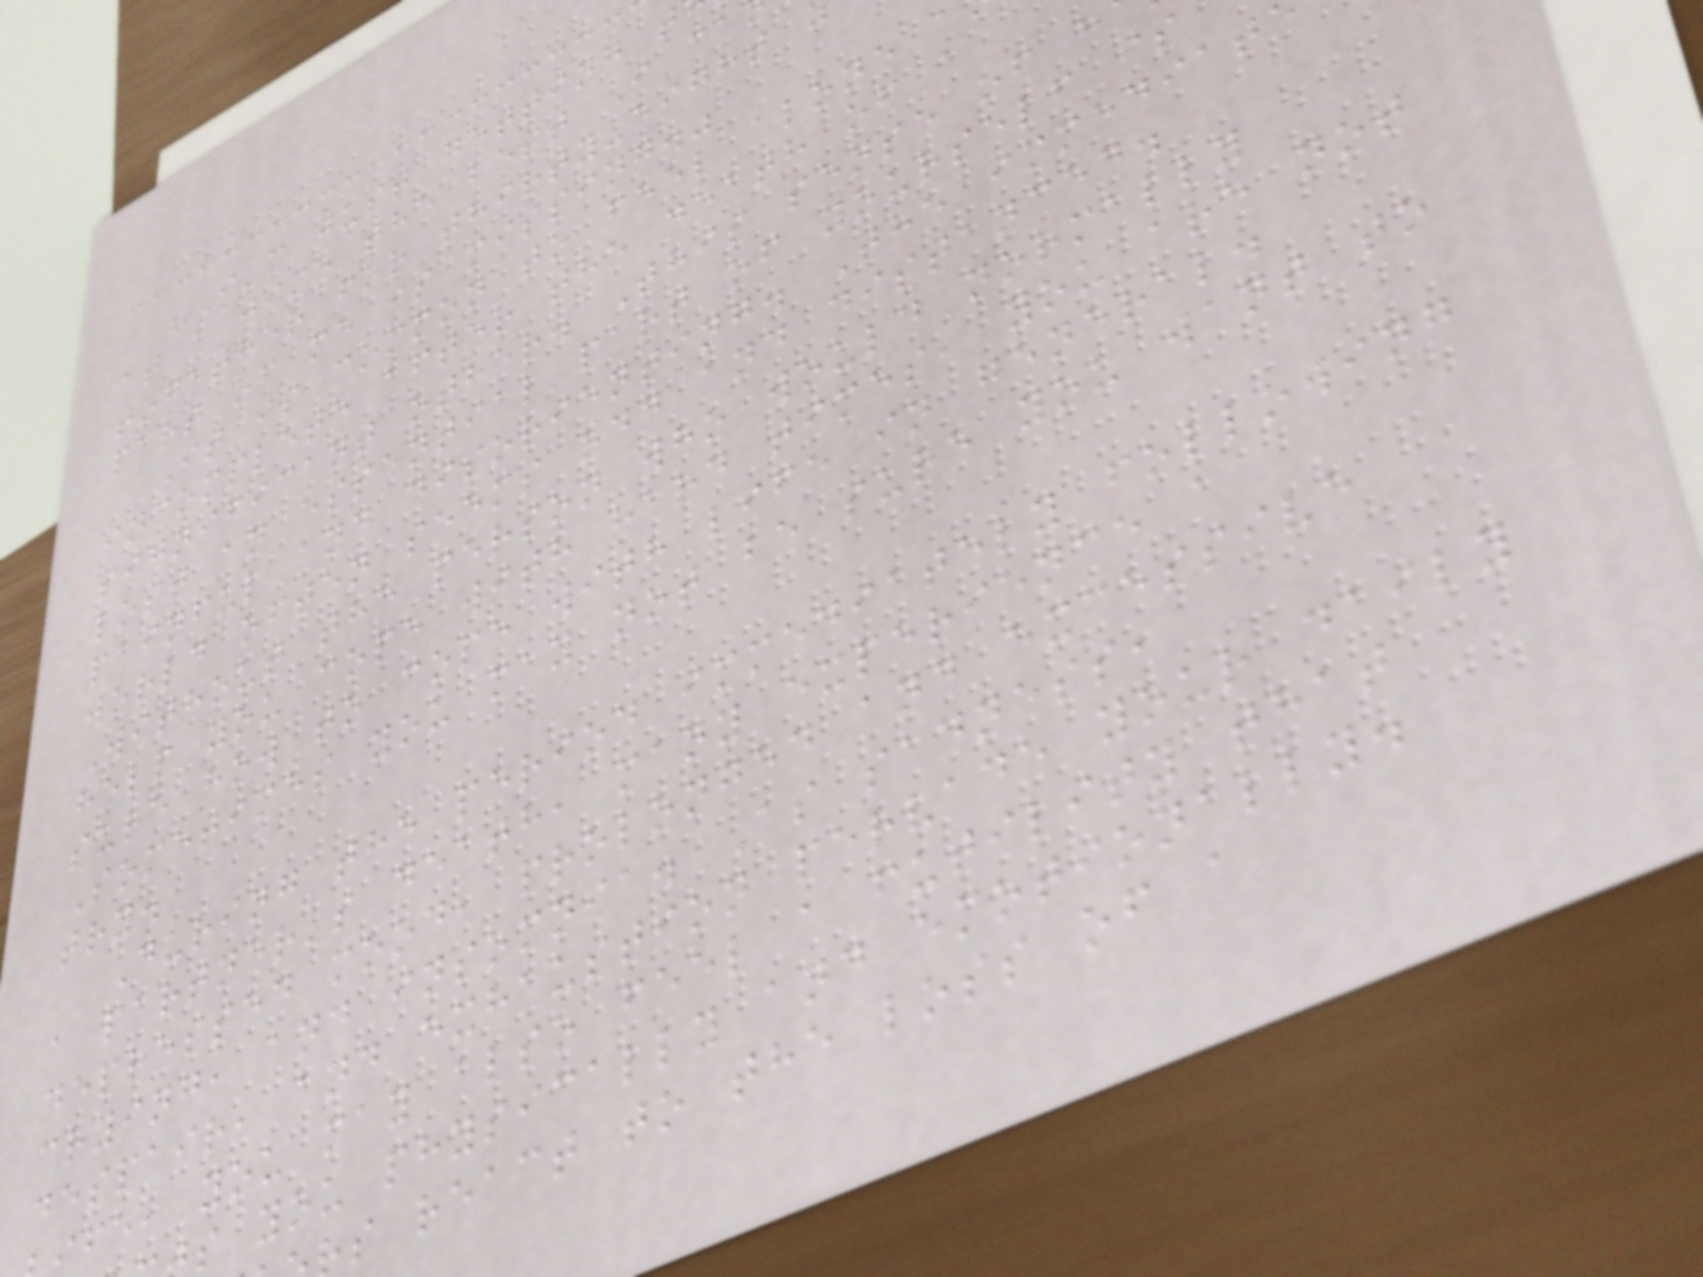"I'm just getting t
at a time the best I ca
together for thirty-eight
part of me is missing."
It is common to feel alone a
incomplete after the death of a
significant other. This sense of h
lost an essential part of yourself is
painful and disorienting. The immediat
world often seems odd and distanced.
Without the person who would normally
help you cope with hard times, you are not
sure how to cope with life in general.
Sometimes you may not be sure you want to
try.
During the period immediately following
a partner's death, many experience a
depressed mood, prolonged and excessive
crying, and insomnia. As sadness,
despair, and exhaustion pervade your daily
fe, you may also feel a futility that
s you physically and emotionally.
s react to the loss of a
